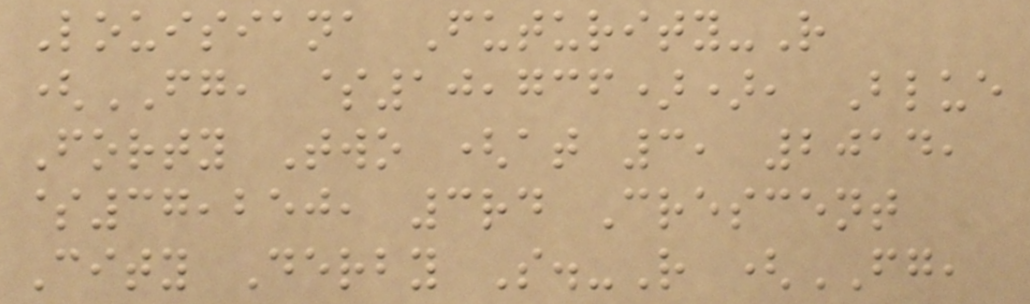Louisiana Futurity-R
(FG, $10,736)), Blue
Forty Two (at 3, 2014,
$37,250, 3rd Crescent
City Derby S.-R (FG,
